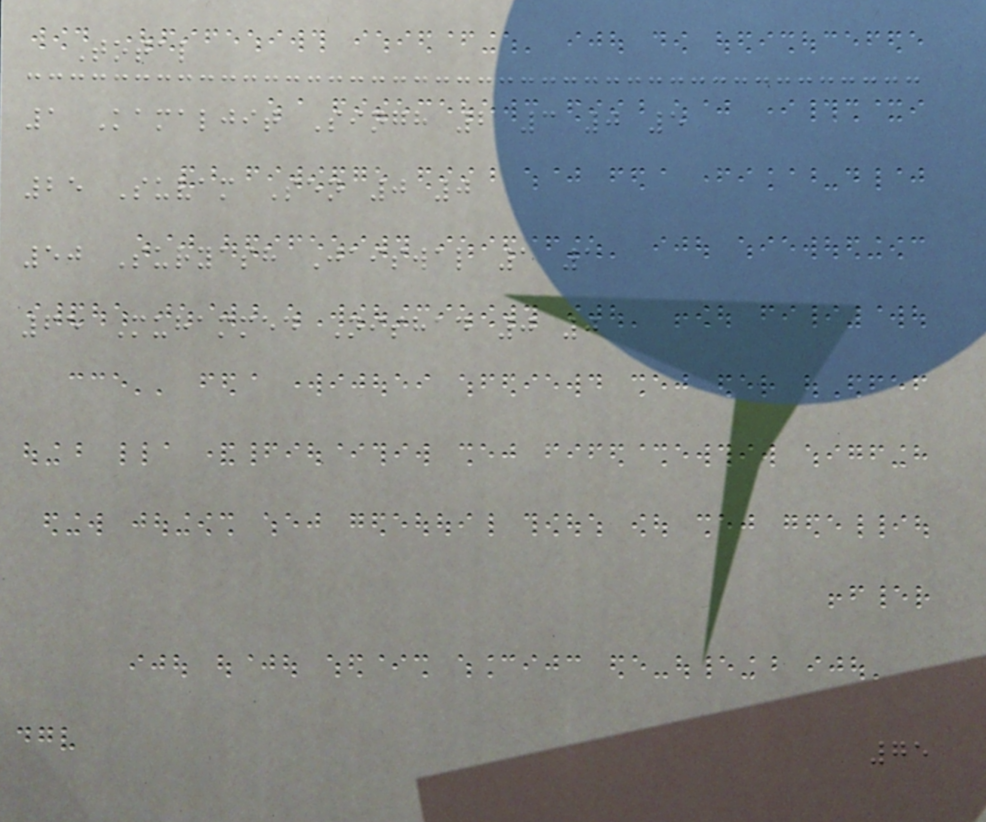Total
1 Kamaljit Singh 2 3 0 5
25 Suvam Sen 0 0
50 Suryash Jaiswal 1 1
65 Muhammed Nishad 0 0
75
